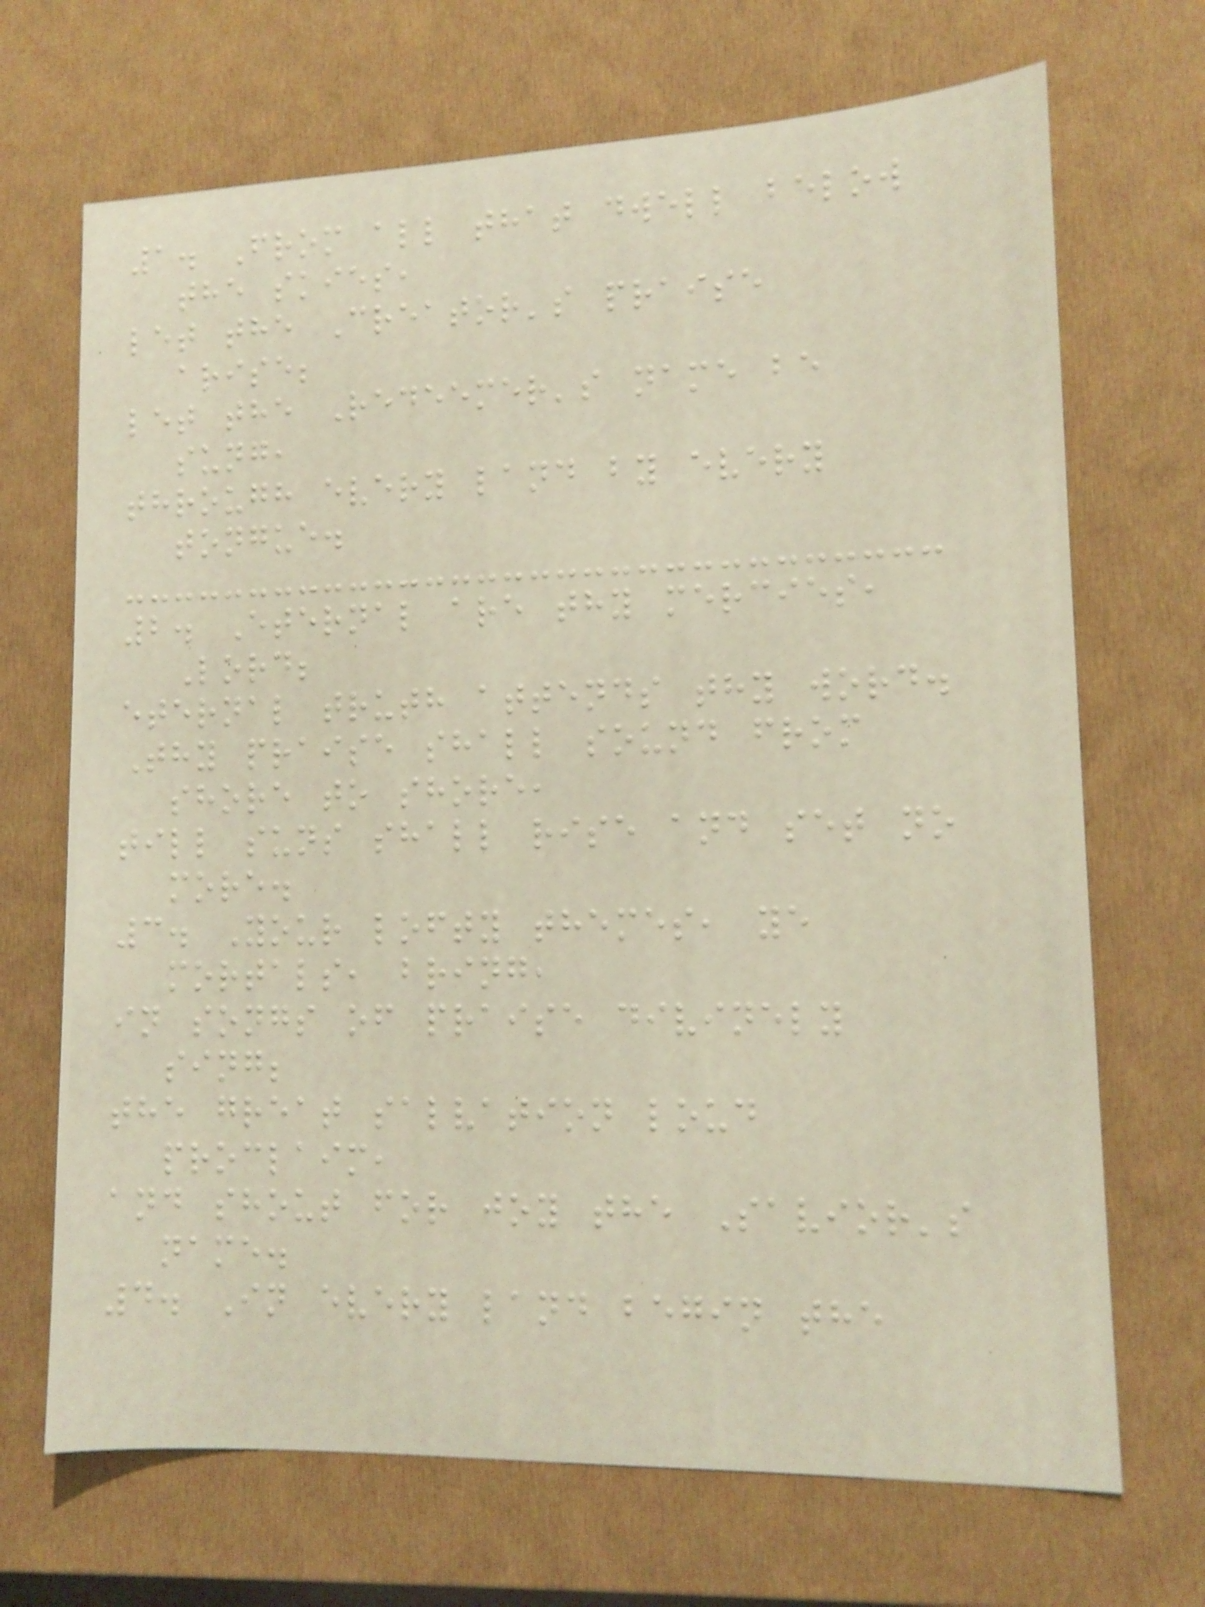1. From all that dwell below
the skies,
let the Creator's praise
arise;
let the Redeemer's name be
sung,
through every land by every
tongue.
2. Eternal are thy mercies,
Lord;
eternal truth attends thy word.
Thy praise shall sound from
shore to shore,
till suns shall rise and set no
more.
3. Your lofty themes, ye
mortals, bring,
in songs of praise divinely
sing;
the great salvation loud
proclaim,
and shout for joy the Savior's
name.
4. In every land begin the
